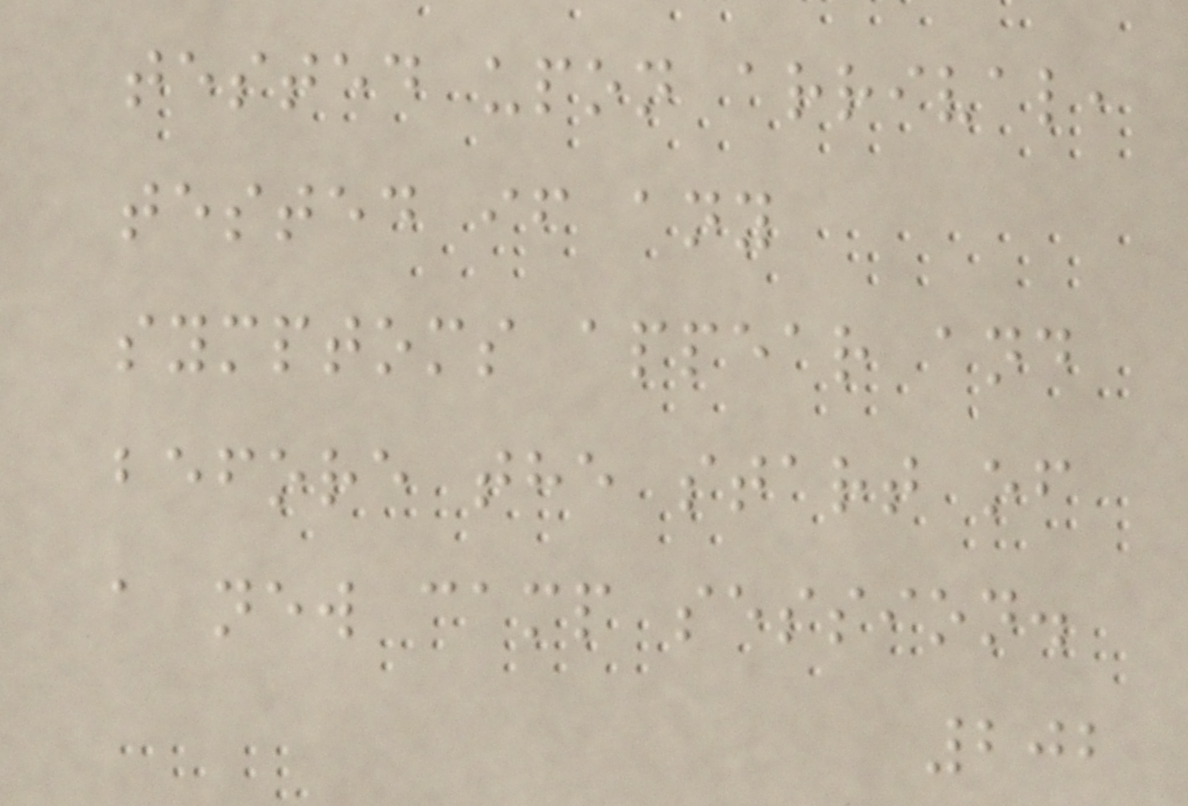tested upon arrival,
tested if any
symptoms appear and
before the start of
a new camp session.
202
